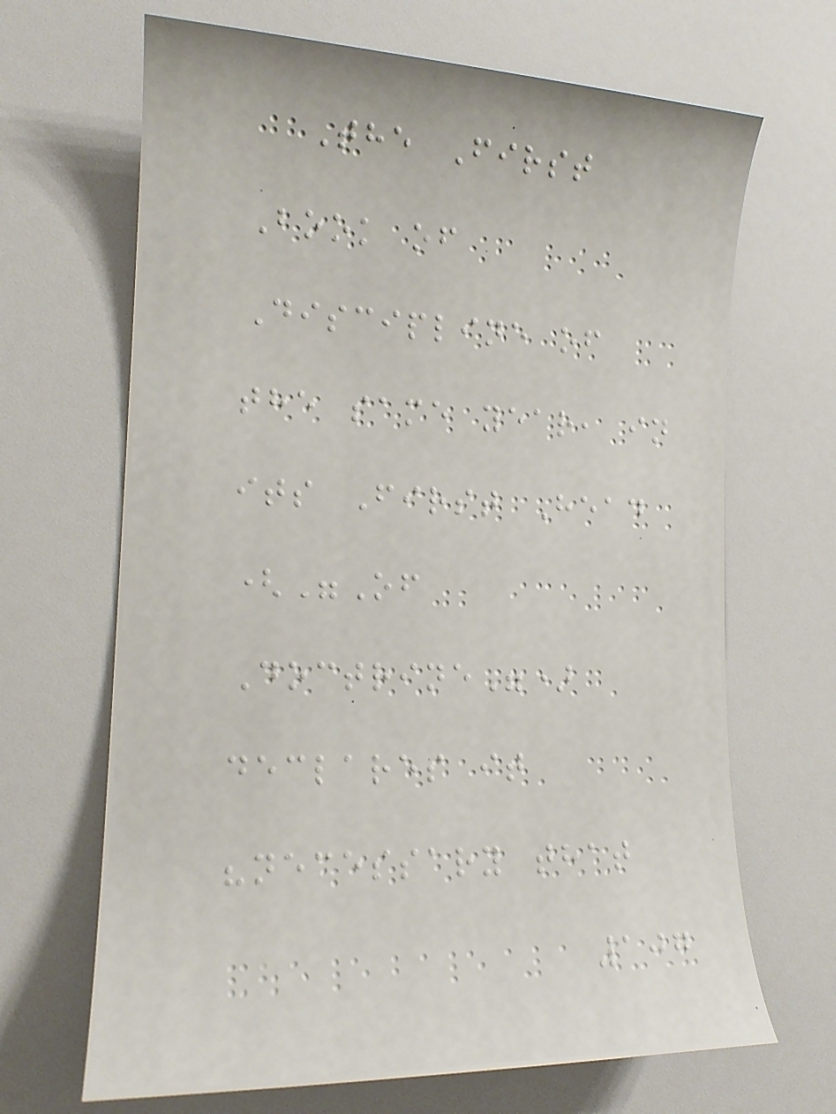The First
Book of
Discipline of
the same year, in
its First Head
("Of
Doctrine")
declares it
"necessary that
107
